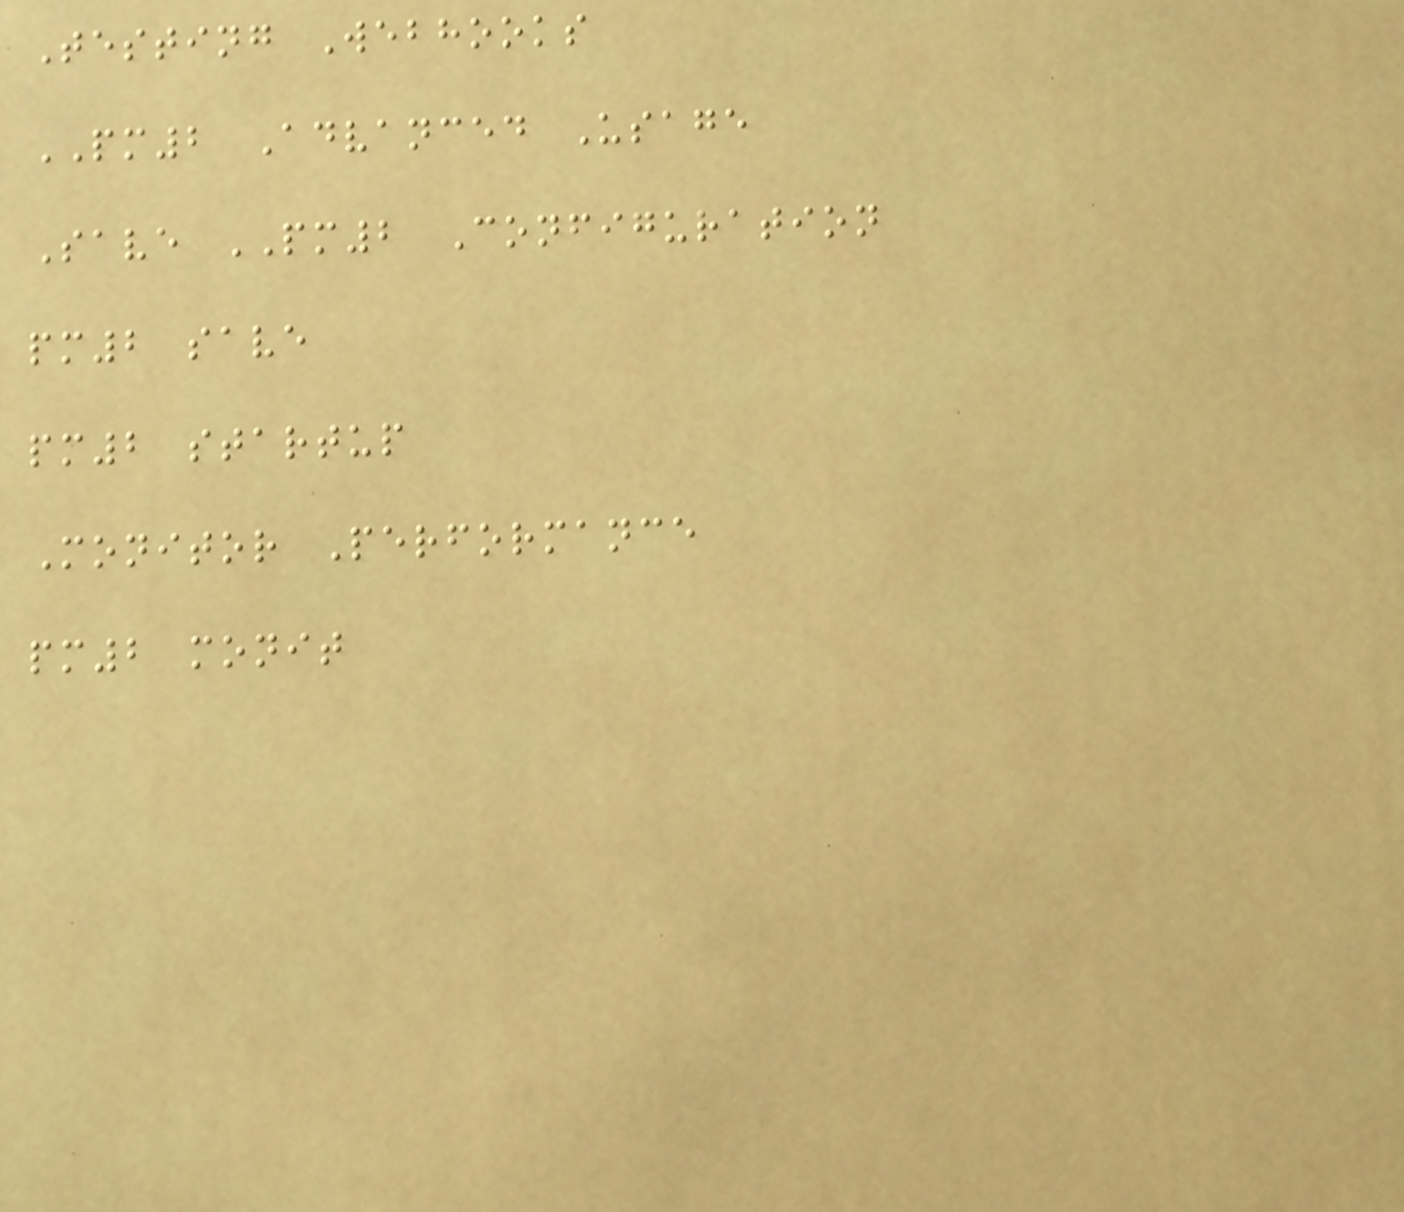Testing Webhooks
PM2 Advanced Usage
Save PM2 Configuration
pm2 save
pm2 startup
Monitor Performance
pm2 monit
